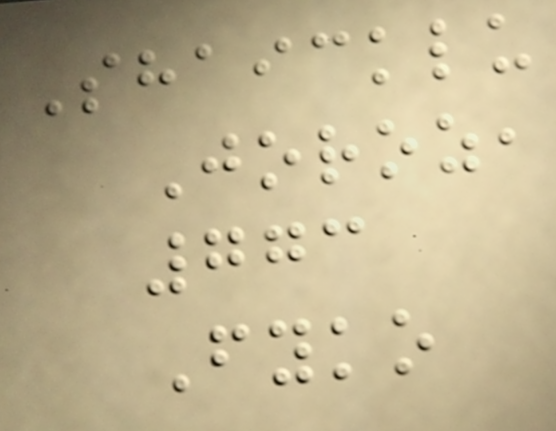Shaicklu
Joroz,
773
Fyko
